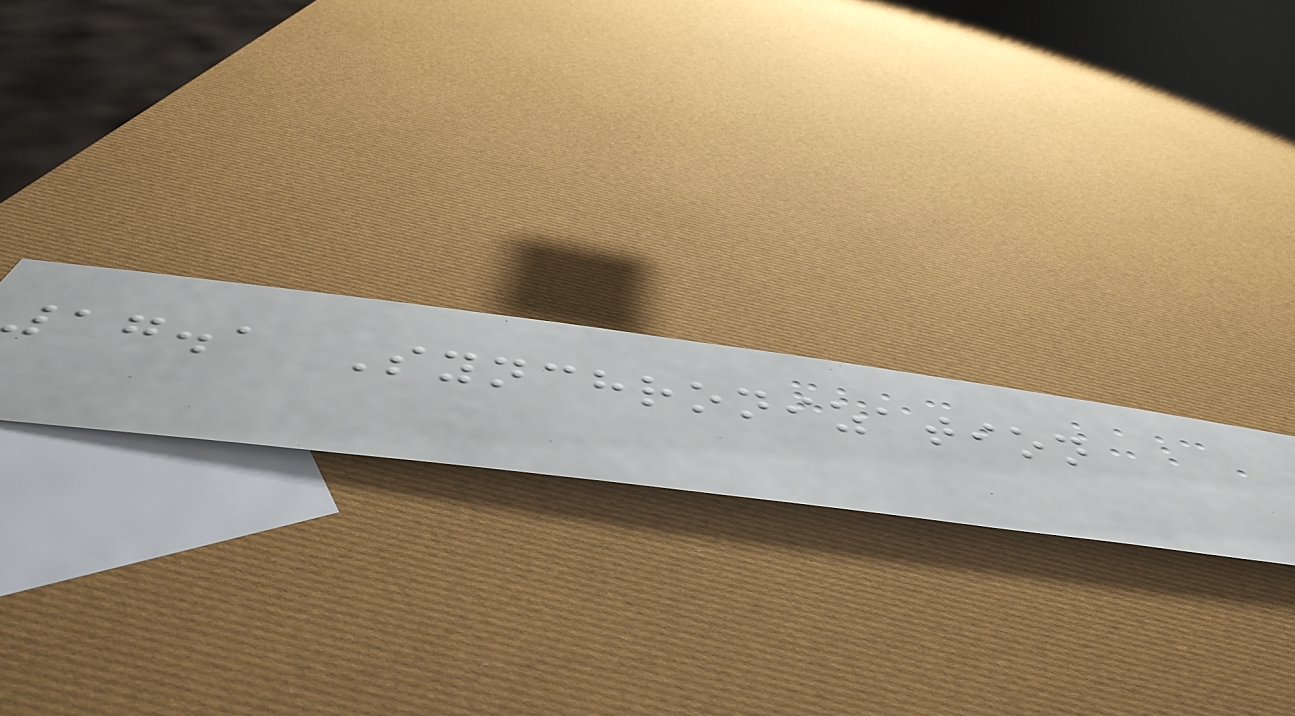17.1 Synchronization
